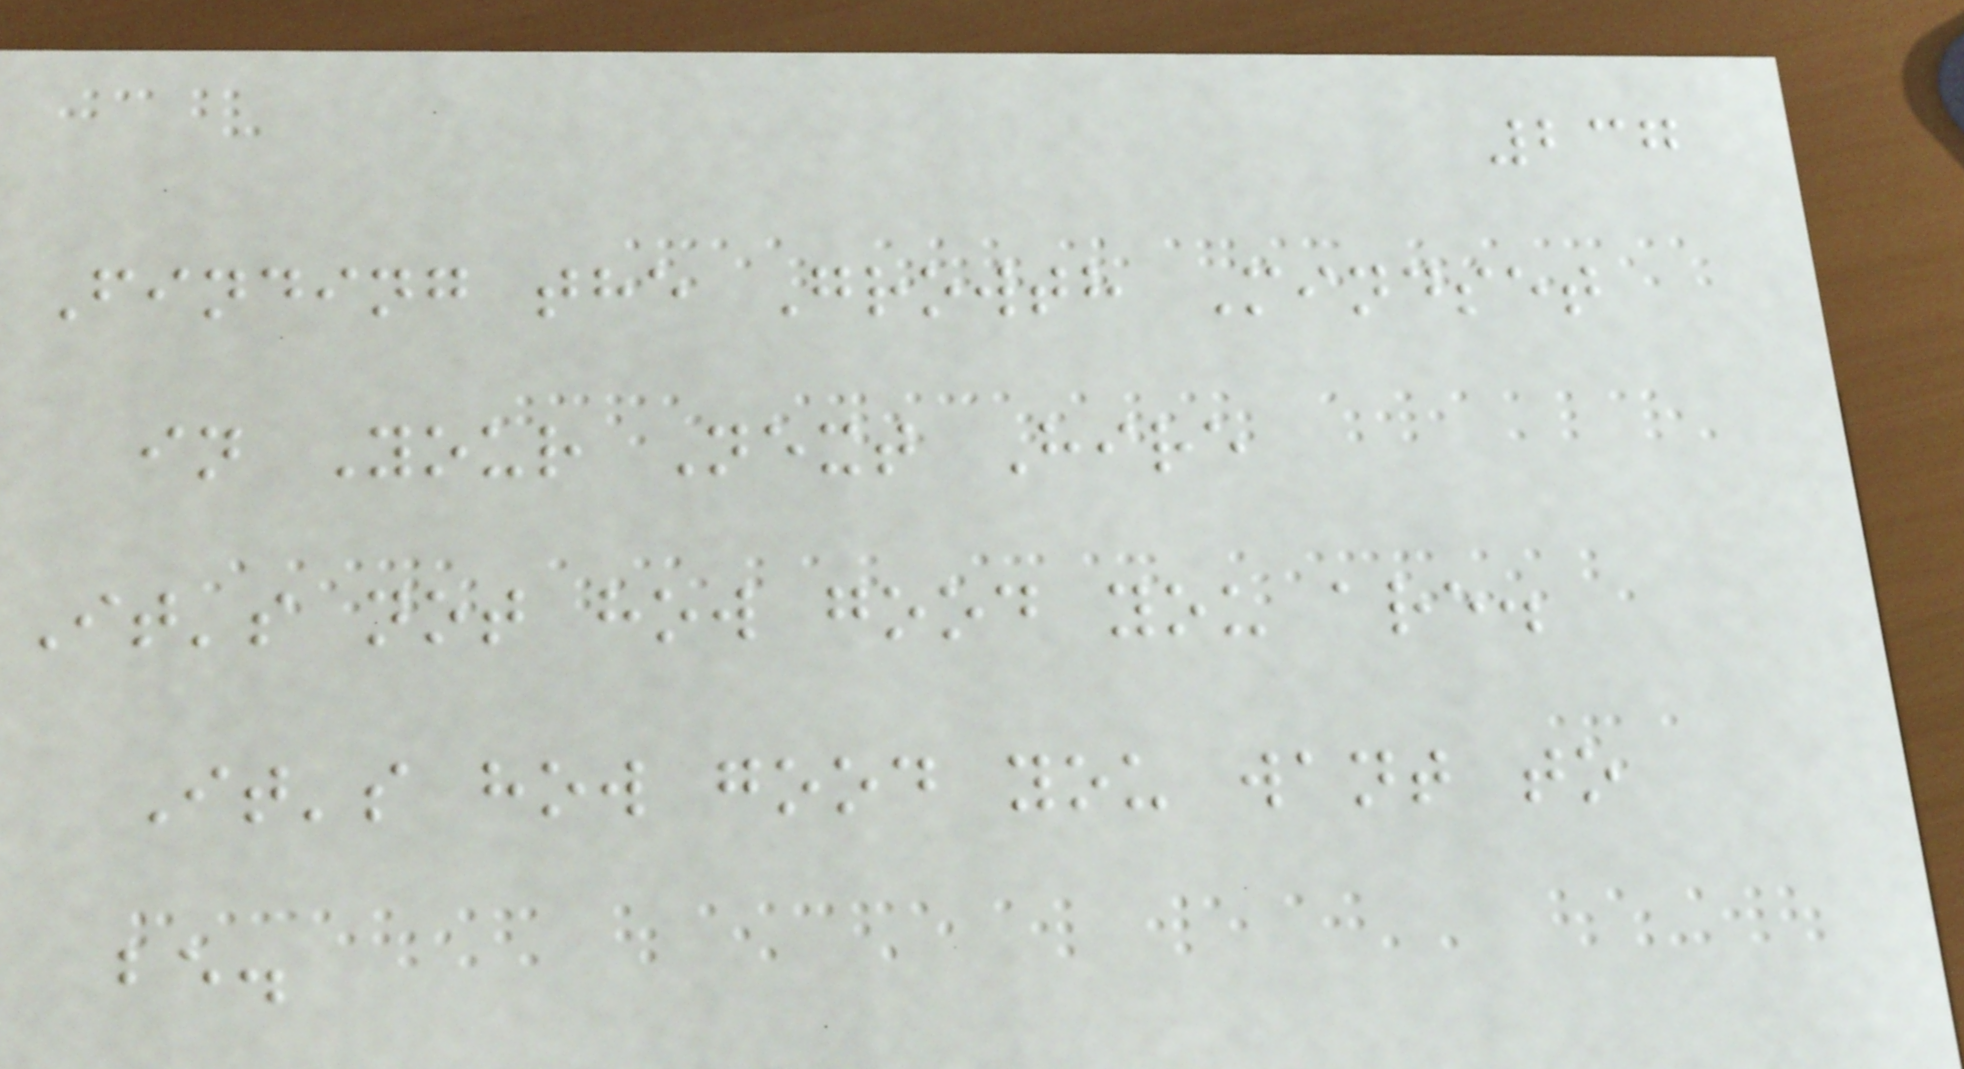237
Finding the Growth Mindset
in Your Next Hire
It's not how good you are.
It's how good you want to
be.
